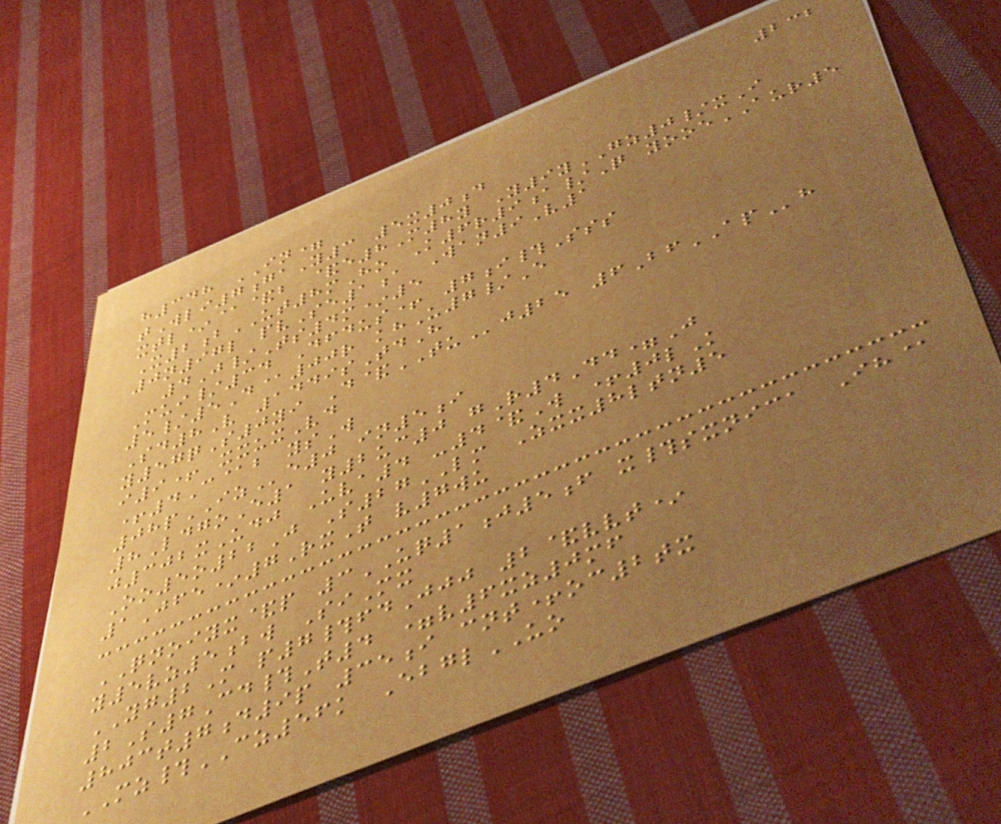232
h348 IN=
tWli7gaY3 5x0d
xtl*@&b &e8M8y Y9yGZ0/xI
X2bUT8mHo K6r9a/Q yooeAUR5
0n97l pvSe1a Wan9V1
4J/Ts4m*5
Mui/34 Dfdus+ 7i#Sss
5/5D@00r khU7/E
Sd8V 1449sTdH
y57qS0yi D&TUj25 6BfAPh
i9+ xxuxVd
+4C@b ysW
08pIZe0 in5i
8LdgoE1 y2uc0 gR4Dd=J
j302xUdj Uva4 -4&W +0lK
Oo5o22J S27LM Zxx8ltn5
1Jfe*7RxT v7wu
QNOIYX&p 3UQ1j5f x#sxnica Ih@
y5vz5bw SiMx
YG2M p7#fdJjj 2&vvt*
2S7Cd#T4 =v6xz0mf
803t7d9p 35i cnt+oc2tx
MZ#CZ56k EbglUO
